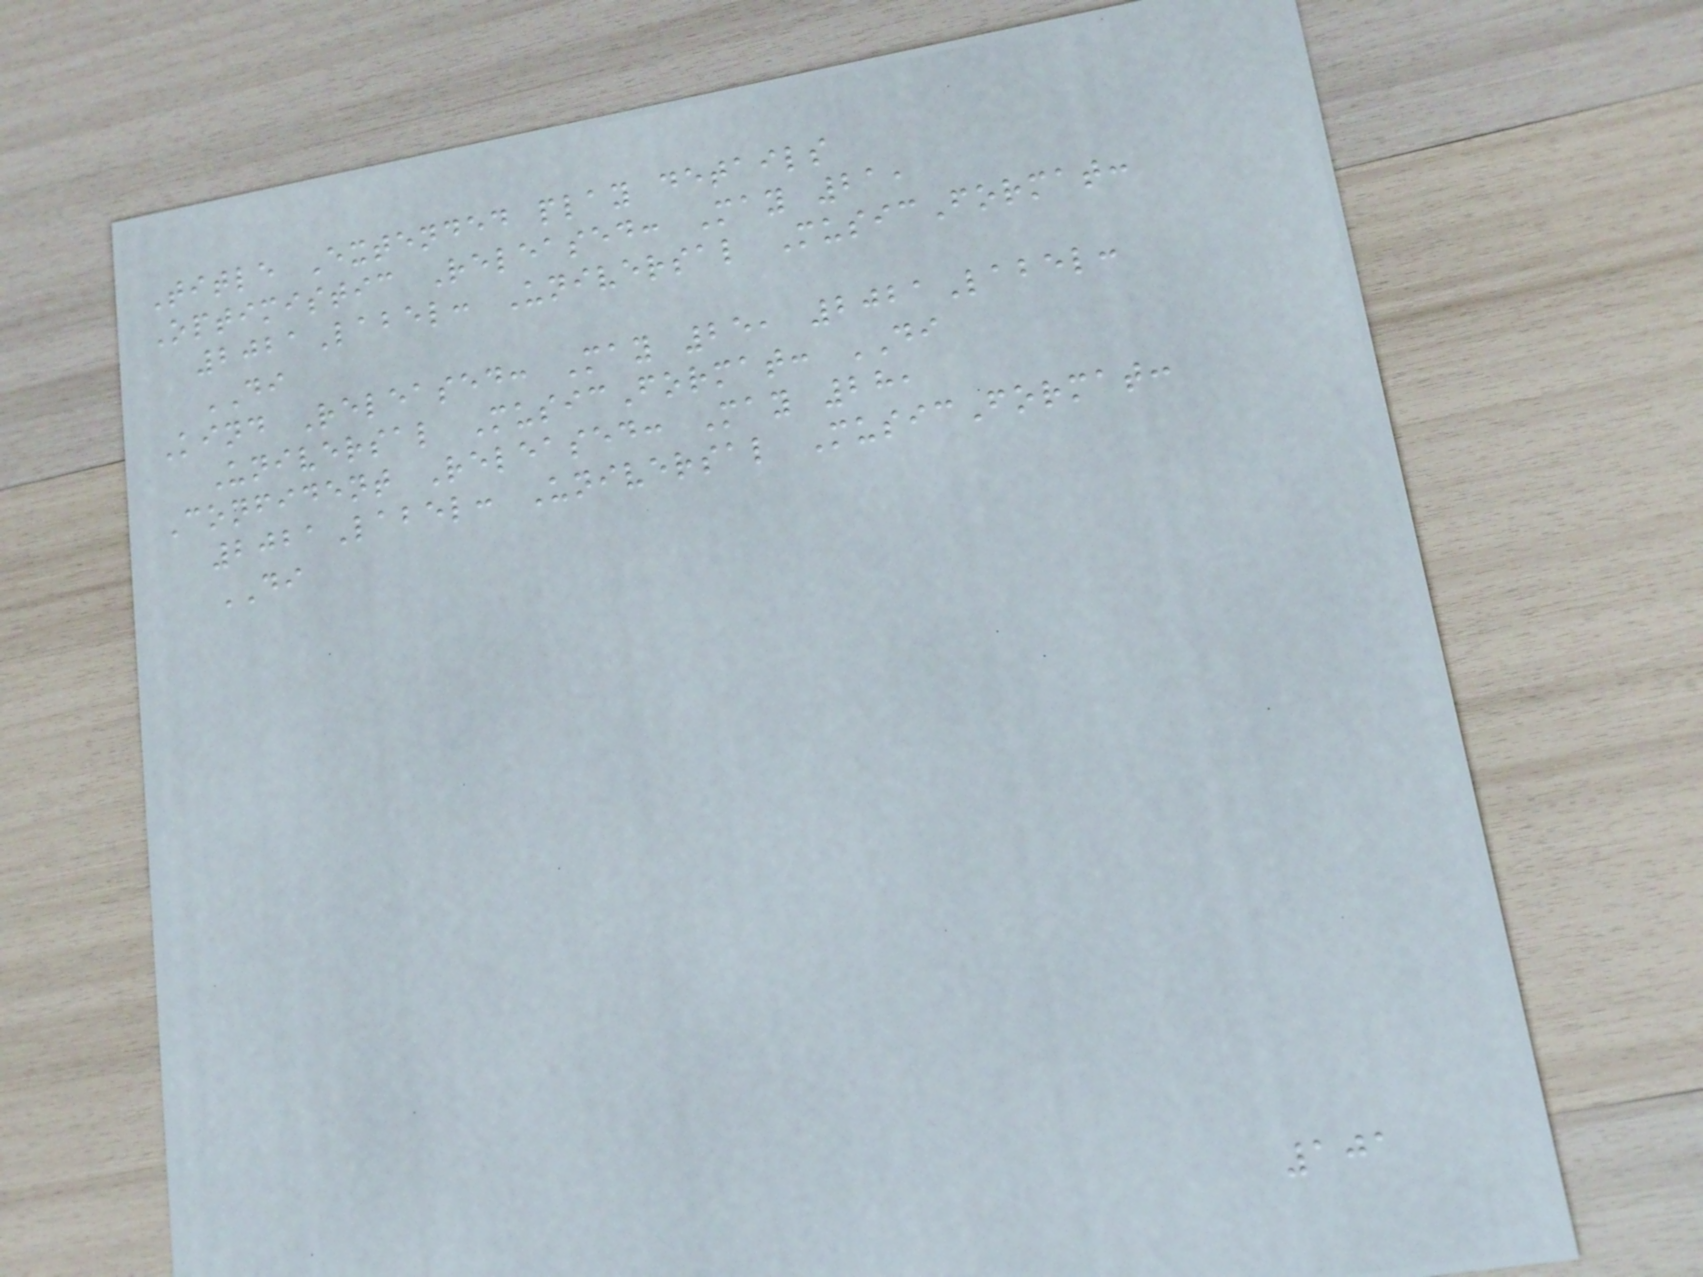Title Extended play details
Optimistic Released: May 21,
2021Label: Universal MusicFormat:
DI
Kind Released: May 25, 2021Label:
Universal MusicFormat: DI
Confident Released: May 28,
2021Label: Universal MusicFormat:
DI
101
